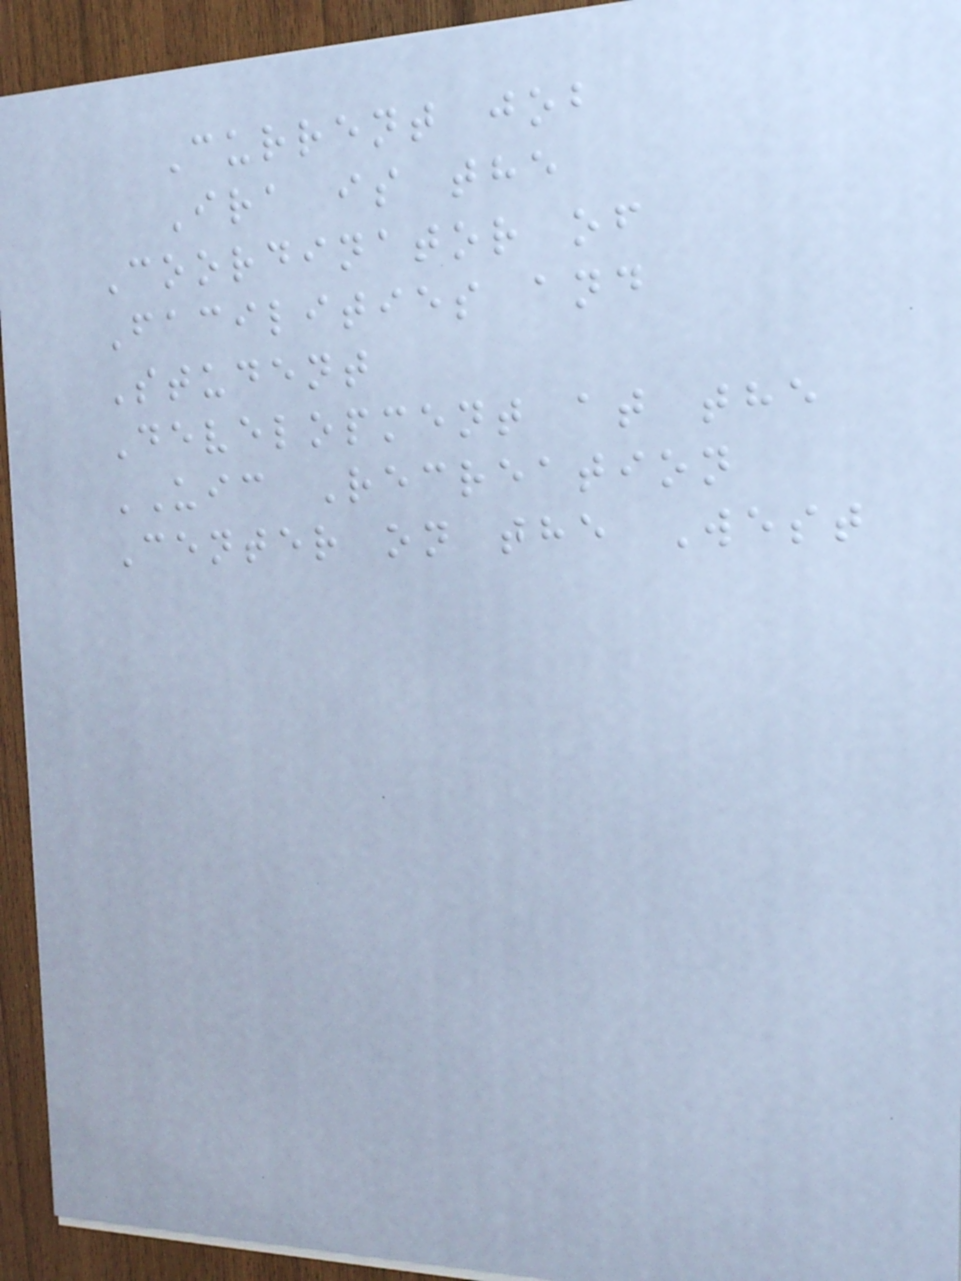Current job
Ira is the
Coordinator of
Facilities and
Student
Development at the
UIC Recreation
Center on the West
